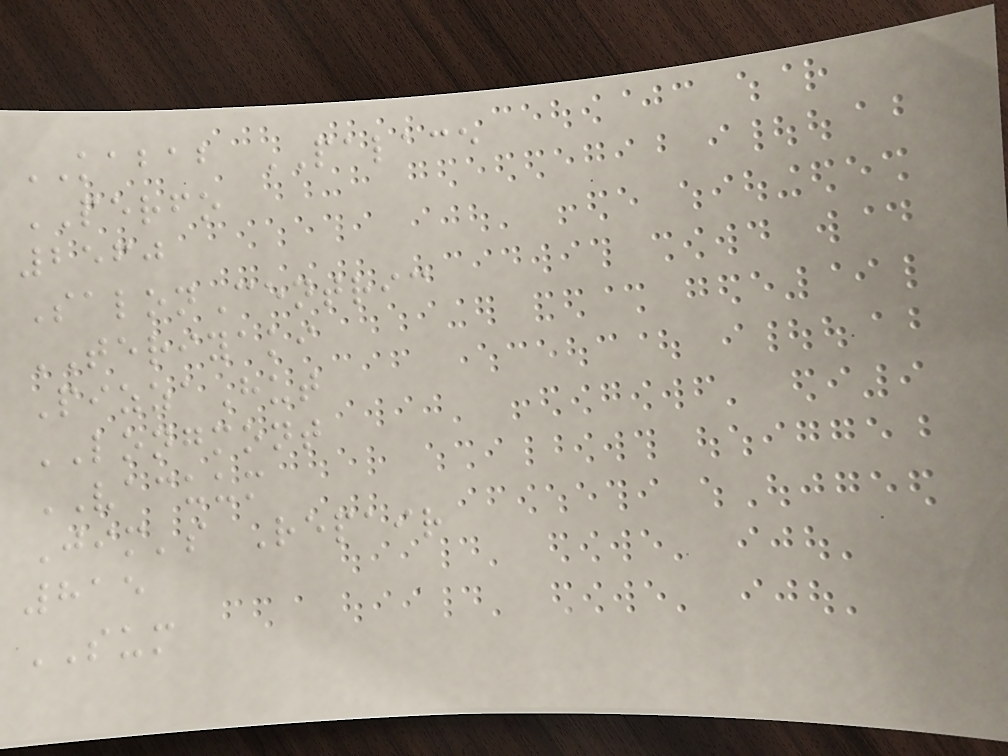KABAB PALACE
PERFO
2560
SalonCentric
TERIYAKI
PizzaHut
LONGMONT
VACUUM
Jim's Repair
815
SUM
